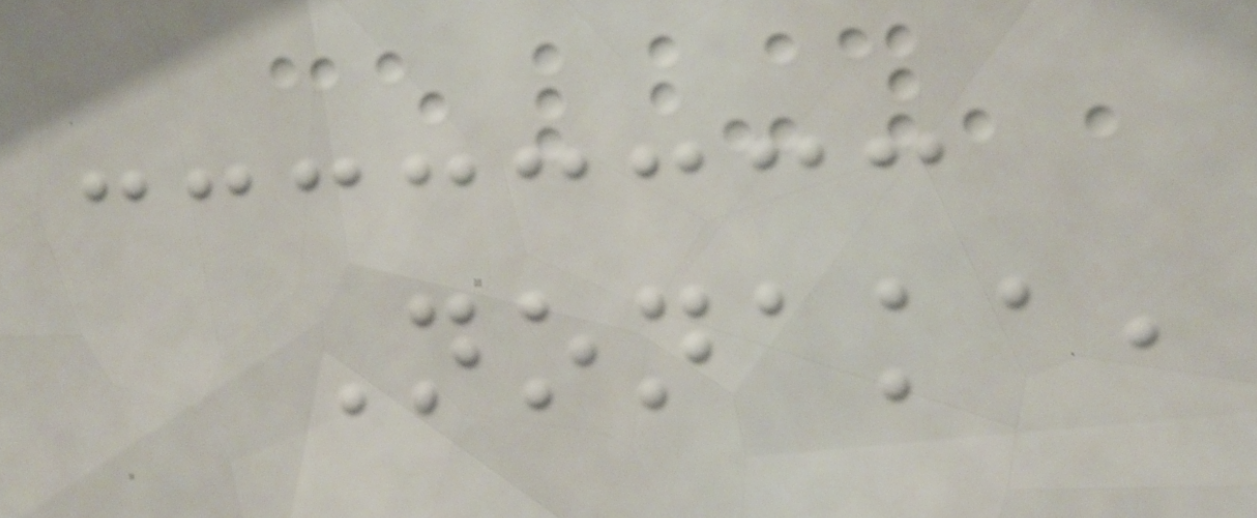Nonaka,
